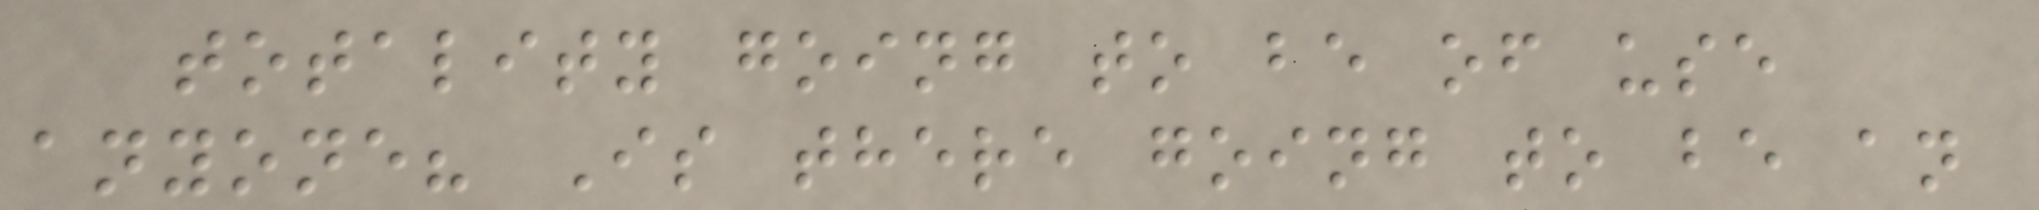totality going to be of use
anyone? Is there going to be an
